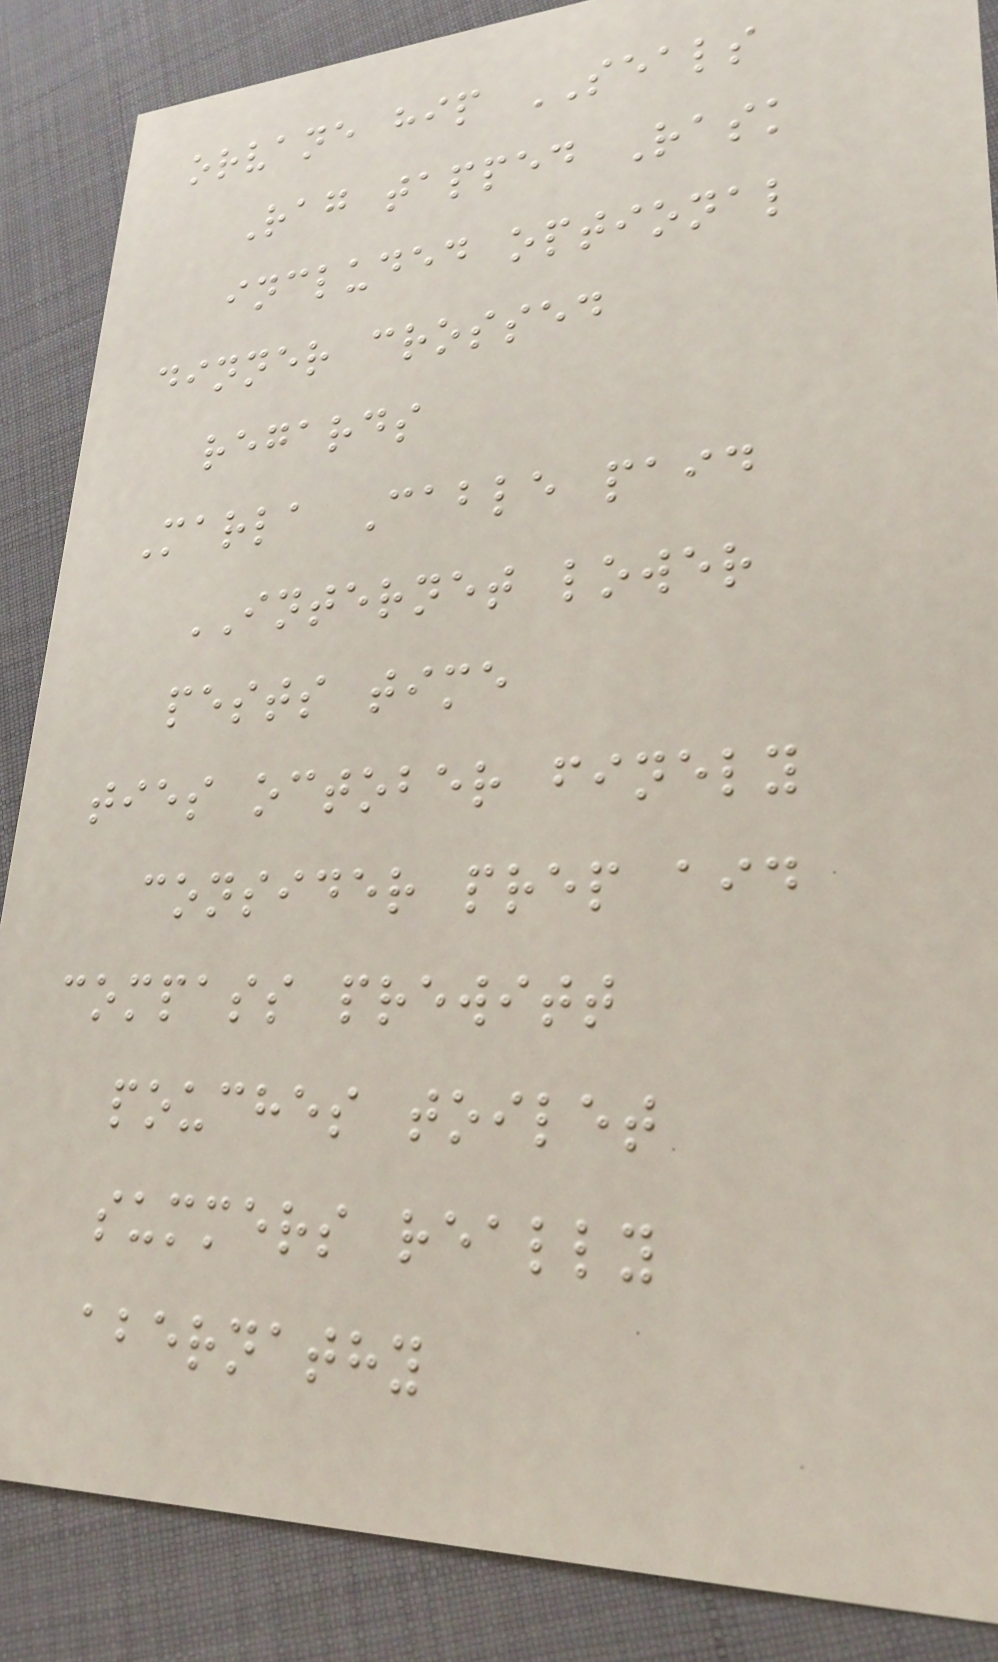orvane hip SEALS
Rag tapped Rask
included optional
dinner crossed
regards
Marla Cable paid
INTERNET lower
pests time
ties october finely
consider prep aid
compass prewitt
pouches toilet
summers really
abernathy
